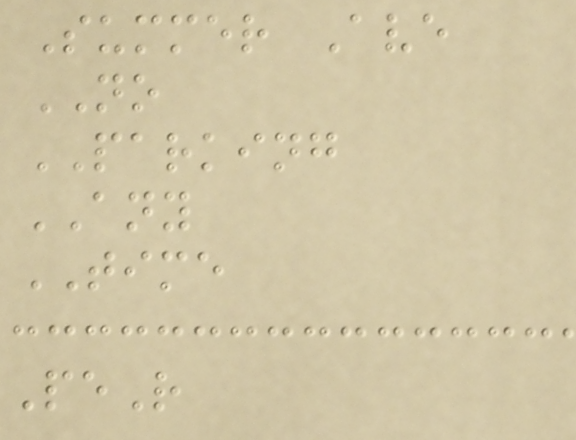Summer Ave
NO
PARKING
ANY
TIME
PeR
